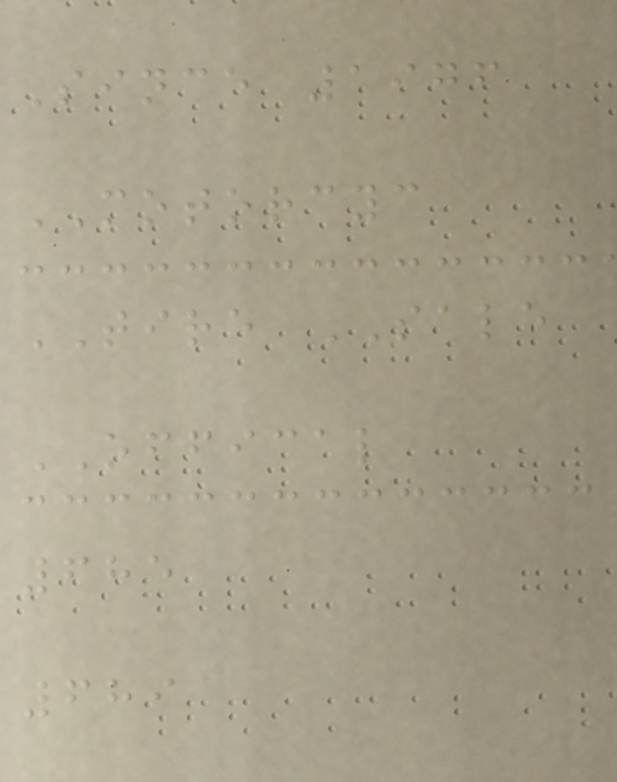Since 1976
MOTORCYC
TIRE SALE
OFFICAL
685
689
